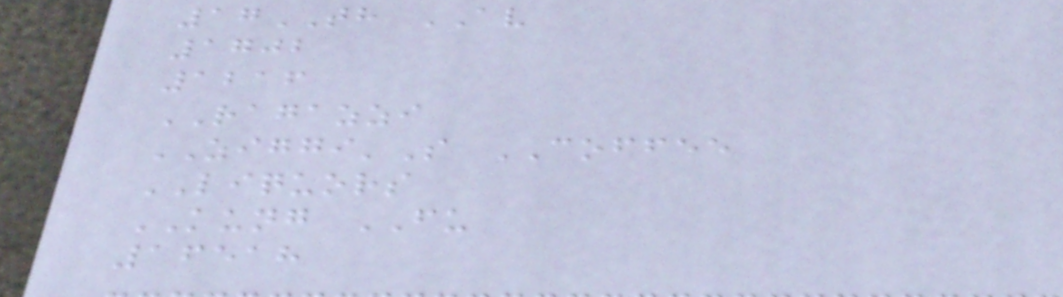17TH AV
1702
1216
RAGAZZI
ZIGGI'S COFFEE
LIQUORS
KUNG FU
16518
